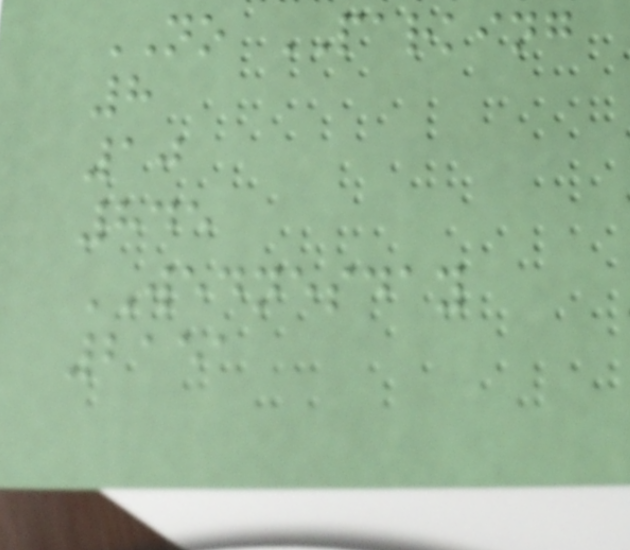NO PARKING
8
10
845
WEDNESDAY
2151
